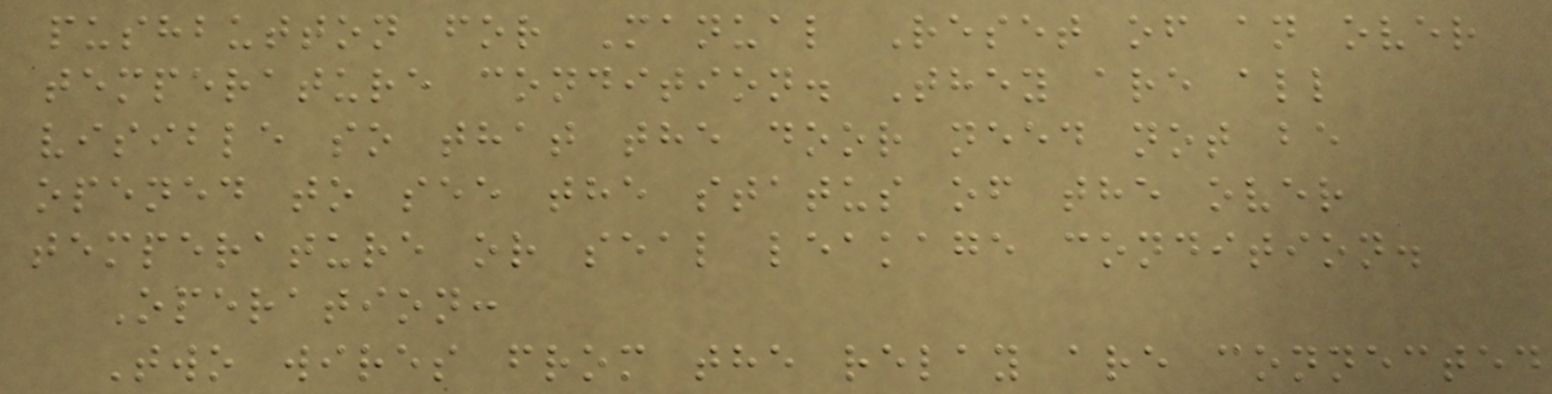pushbutton for Manual Reset of an over
temperature condition. They are all
visible so that the door need not be
opened to see the status of the over
temperature or seal leakage condition.
Operation:
Two wires from the relay are connected
